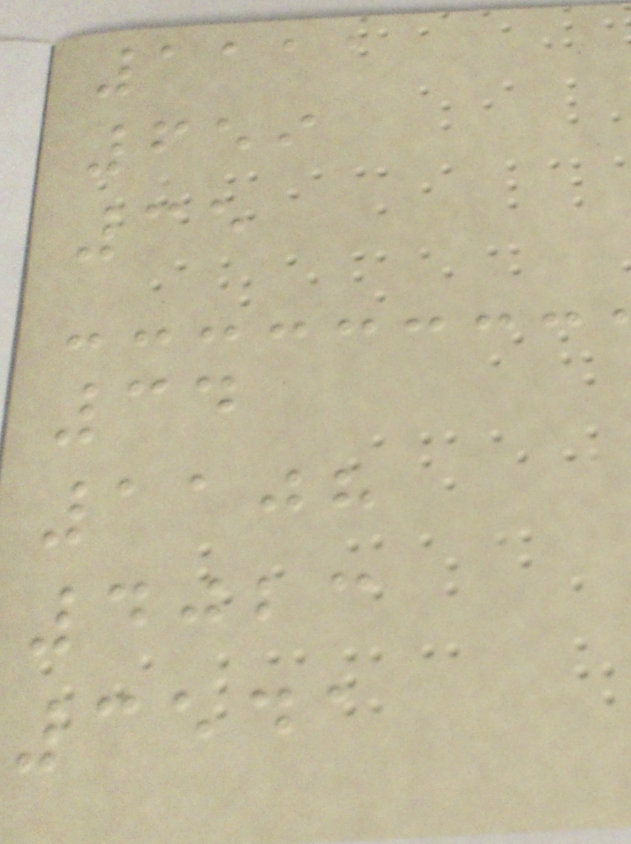1111
659
35
34
1108
4023
3541
